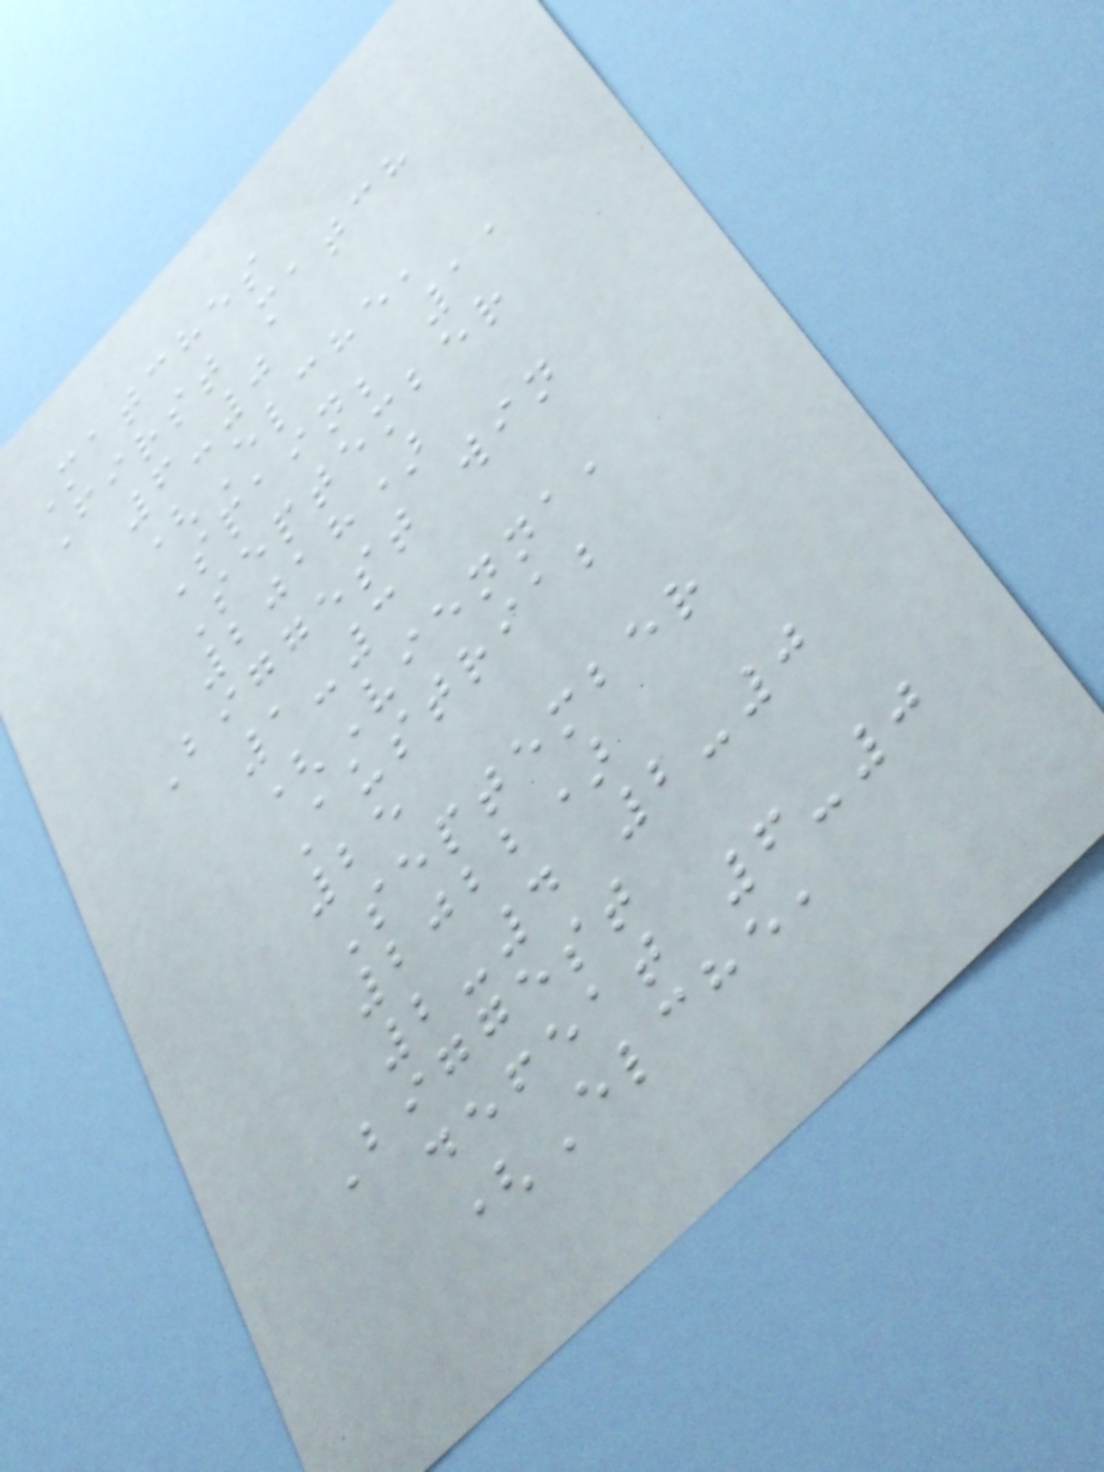Matches
First match
6-0
(Elche,
Spain; 11
September
2018)
Biggest win
1-3
(Vienna,
Austria;
25
September
2022)
2-4 2-0
Biggest
defeat 6-0
(Elche,
